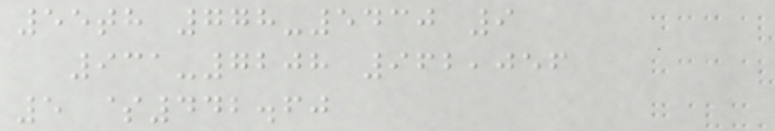55th 778-5430 9
931-7208 962,056
5 $442.60
